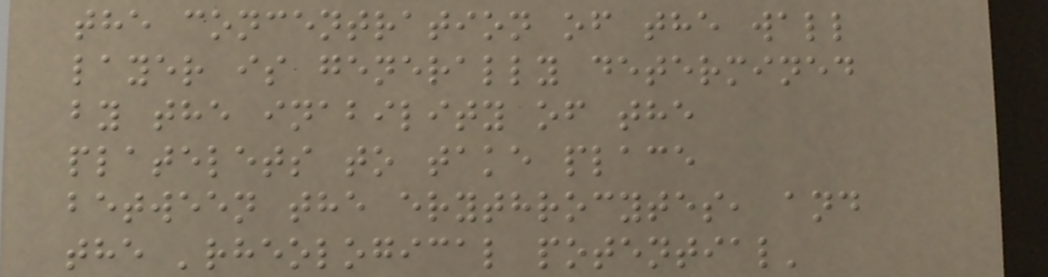the concentration of the wall
layer is generally determined
by the inability of the
platelets to take place
between the erythrocytes, and
the 'rheological potential'
